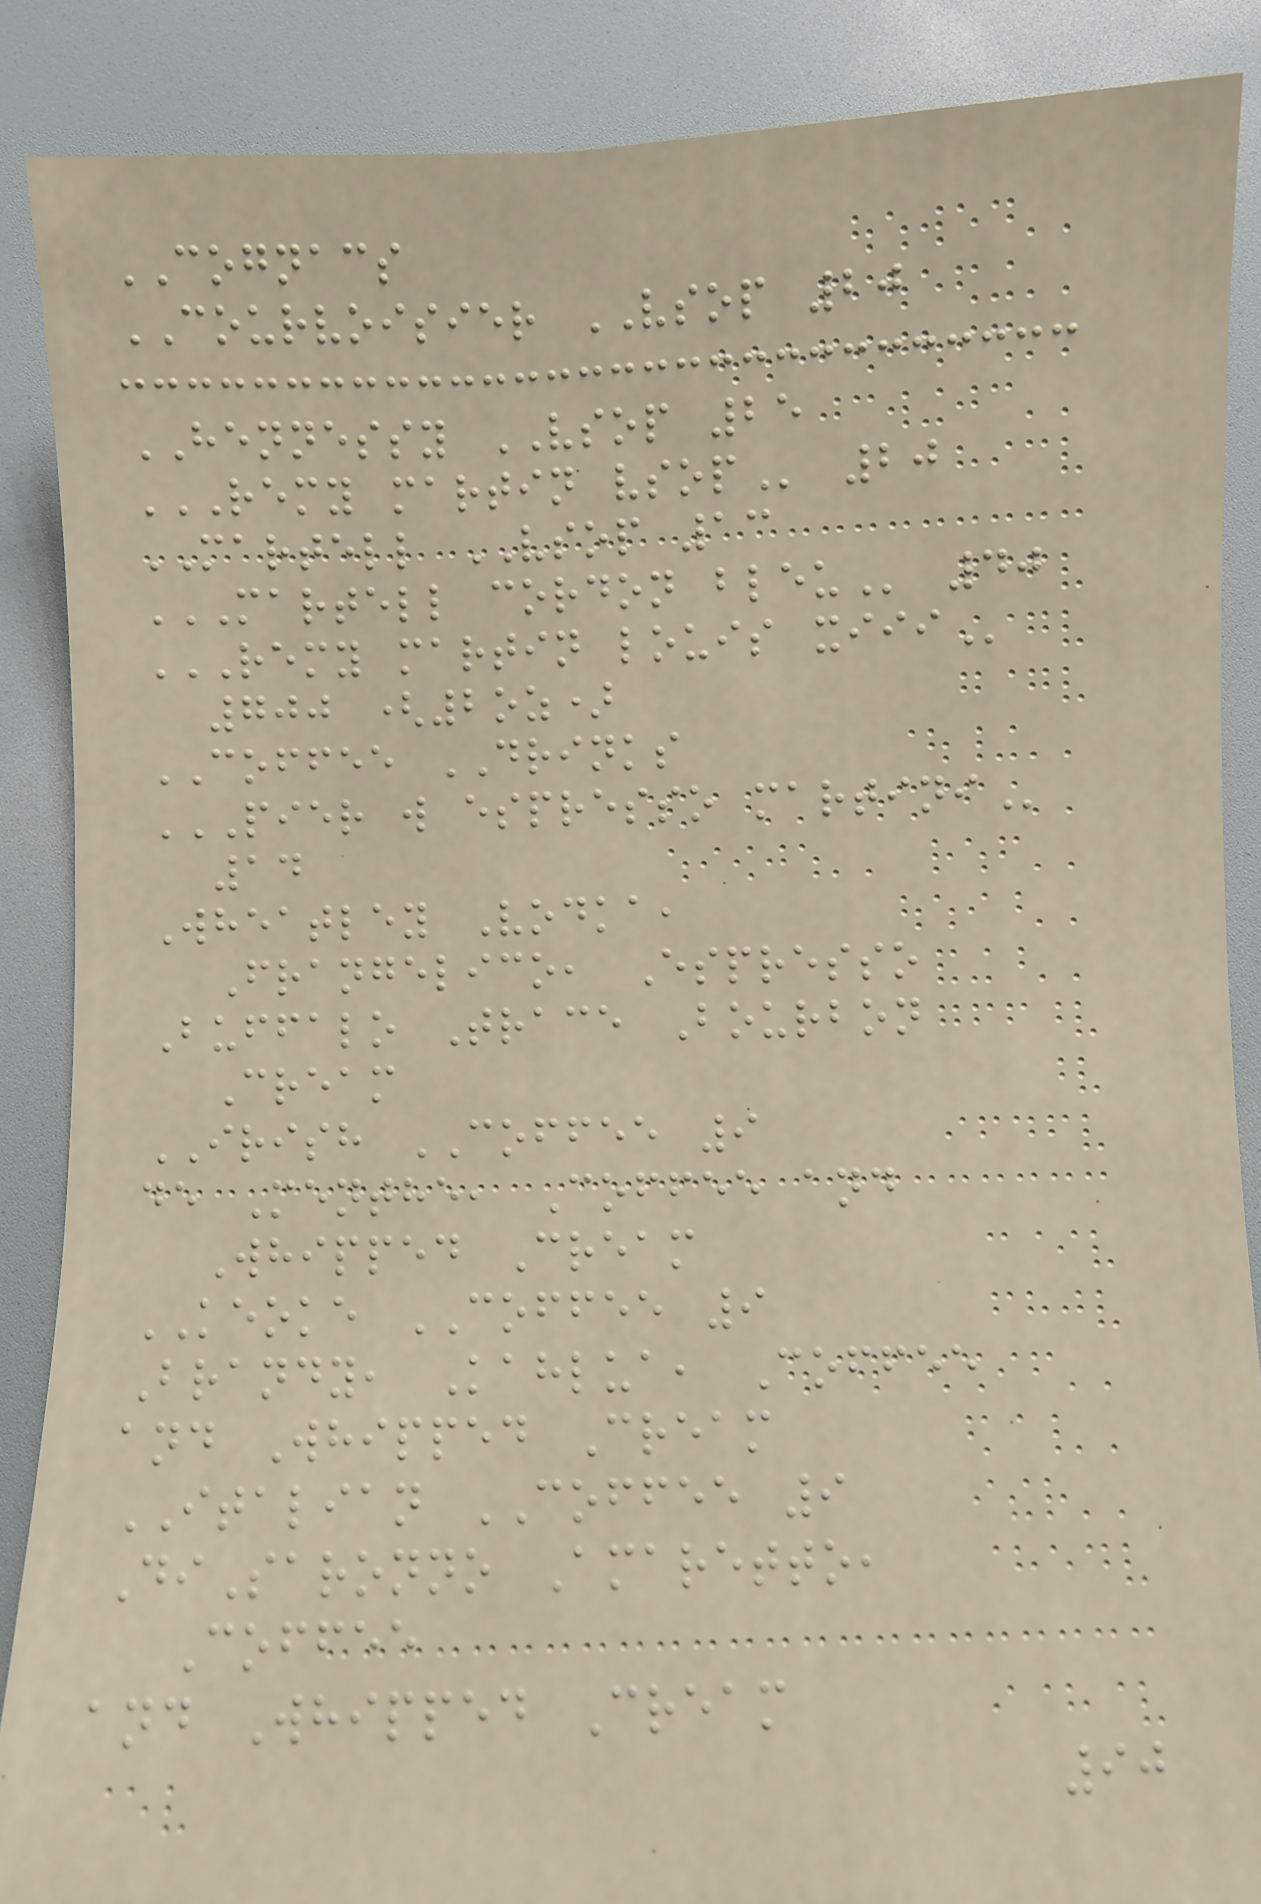COGNACS
COURVOISIER VSOP 20
HENNESSY VSOP 25
REMY MARTIN VSOP 20
MARTELL VSOP 13
MARTELL CORDON BLEU 40
REMY MARTIN LOUIS XIII
700 (2oz)
COFFEE DRINKS
PIER W ESPRESSO MARTINI
14
Wheatley Vodka,
Frangelico, Espresso
Buffalo Trace Bourbon
Cream
IRISH COFFEE 9
de Menthe, Coffee and
Whipped Cream
KEOKE COFFEE 9
Brandy, Kahlua, Coffee
and Whipped Cream
ITALIAN COFFEE 9
DiSaronno Amaretto,
Coffee
and Whipped Cream
90
